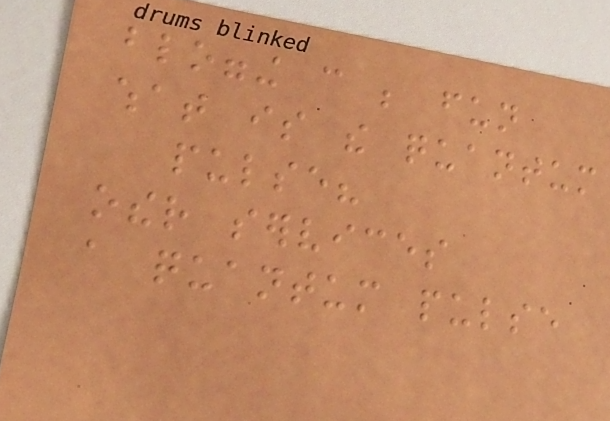blogging can be fun
what is the quantum
pulse?
other services
a quantum pulse
